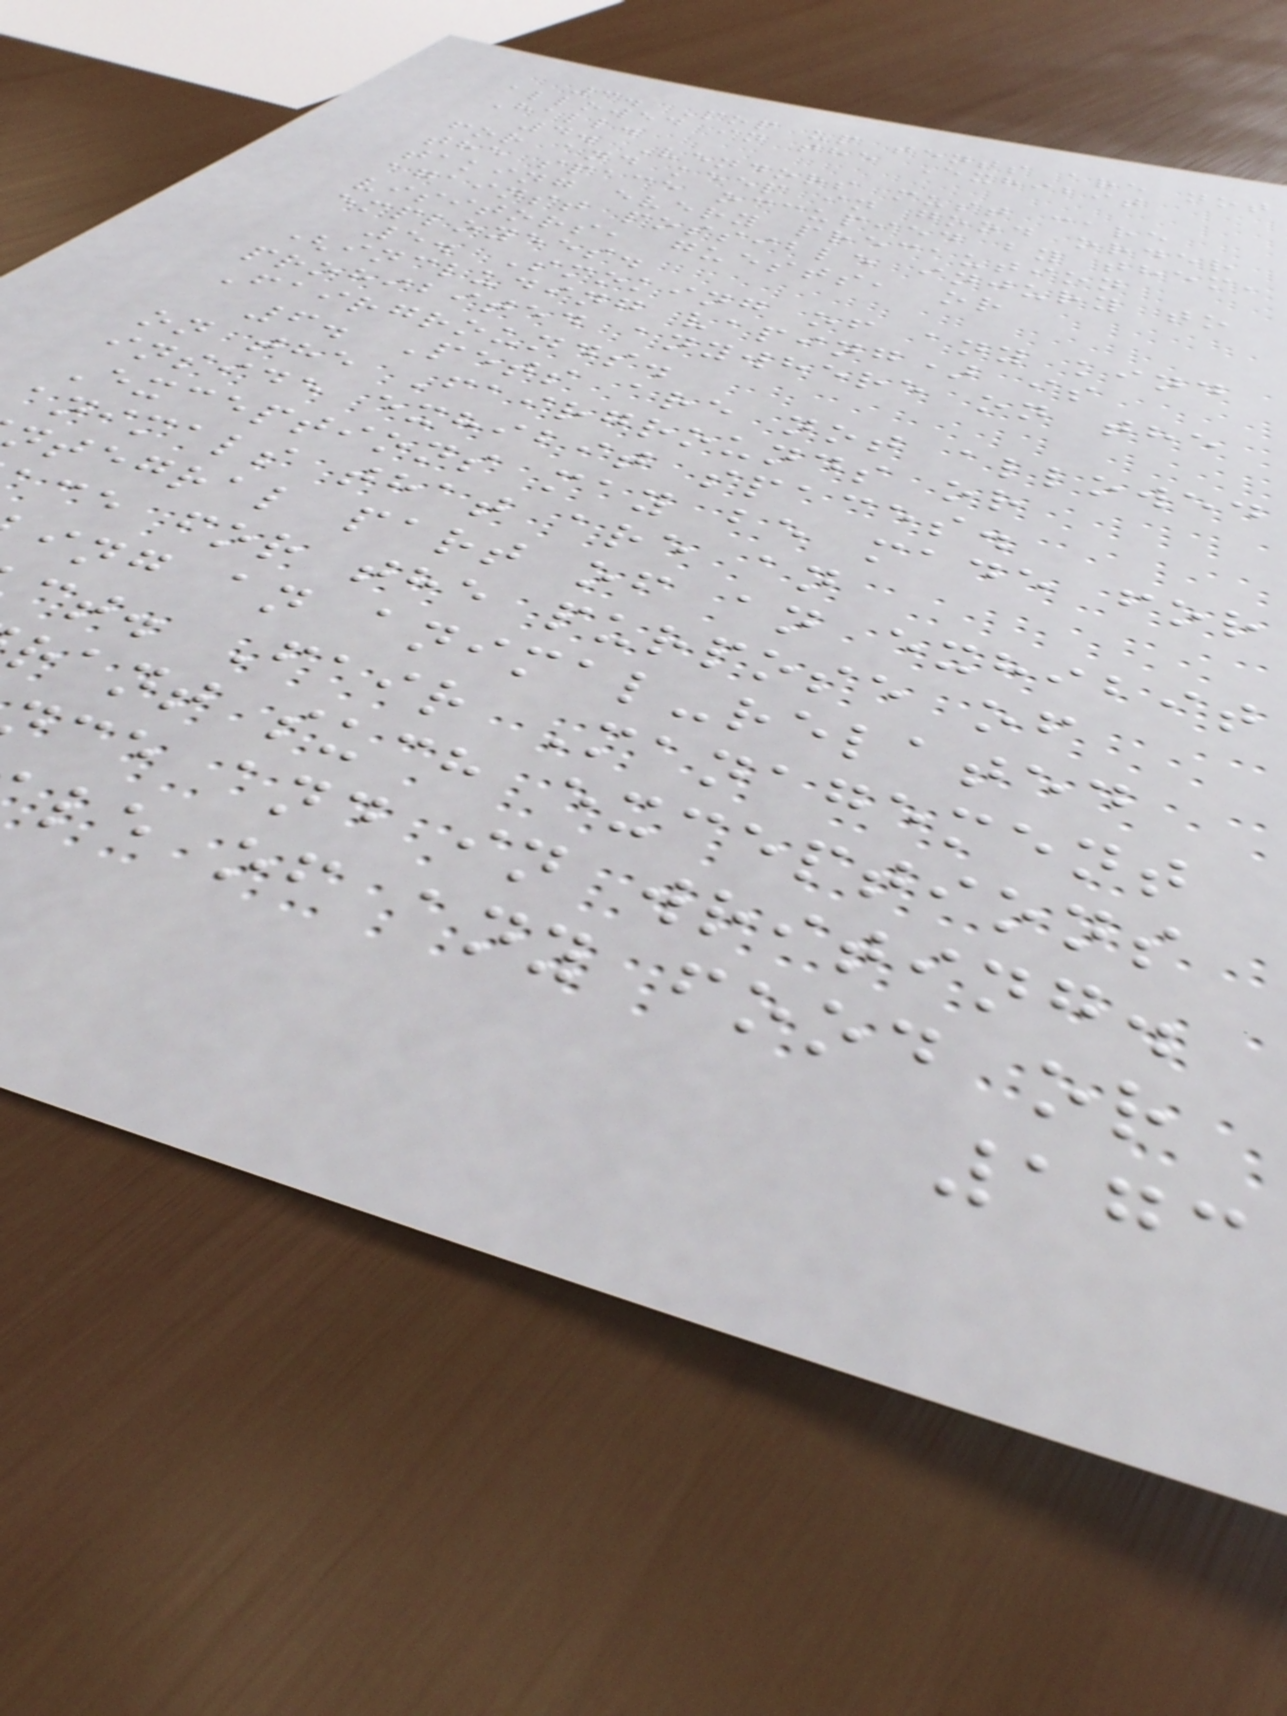3. Pop up tents are not
allowed in the Exhibit
Hall.
4. Vendors must care
for and keep in good order
the space occupied by them,
taking every precaution
against possible injury to
visitors, guests, or
employees.
5. Smoking of any kind
(including vaping) is
prohibited anywhere on the
Fairgrounds.
6. Pets are not allowed
on the Fairgrounds or
inside exhibit spaces.
Exceptions may be made for
animals that are an
ntegral part of an exhibit
ce for the purpose of
ing an animal-related
ct. Fair Management
rant such exceptions
ce and in writing.
le of any food or
173
